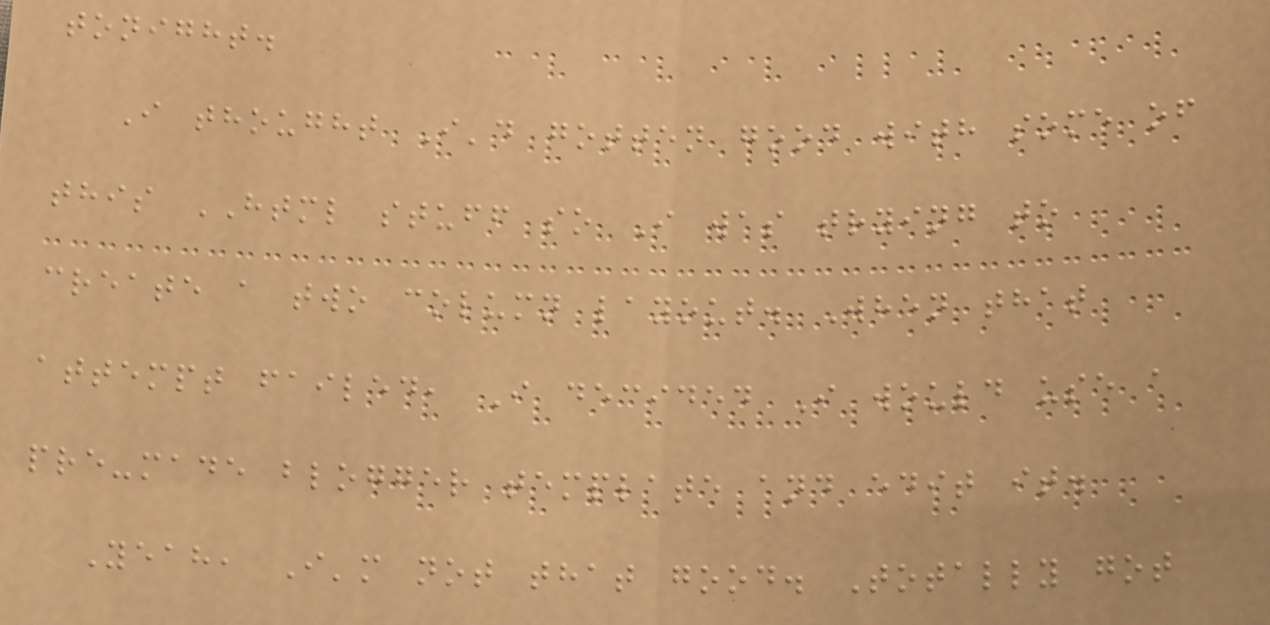tonight.
I thought I'd gotten good with some of
this HTML stuff so I was trying to
create a two column layout. When that
attempt failed, I decided I would use a
pre-made blogger template and edit it.
Yeah, I'm not that good. Totally got
